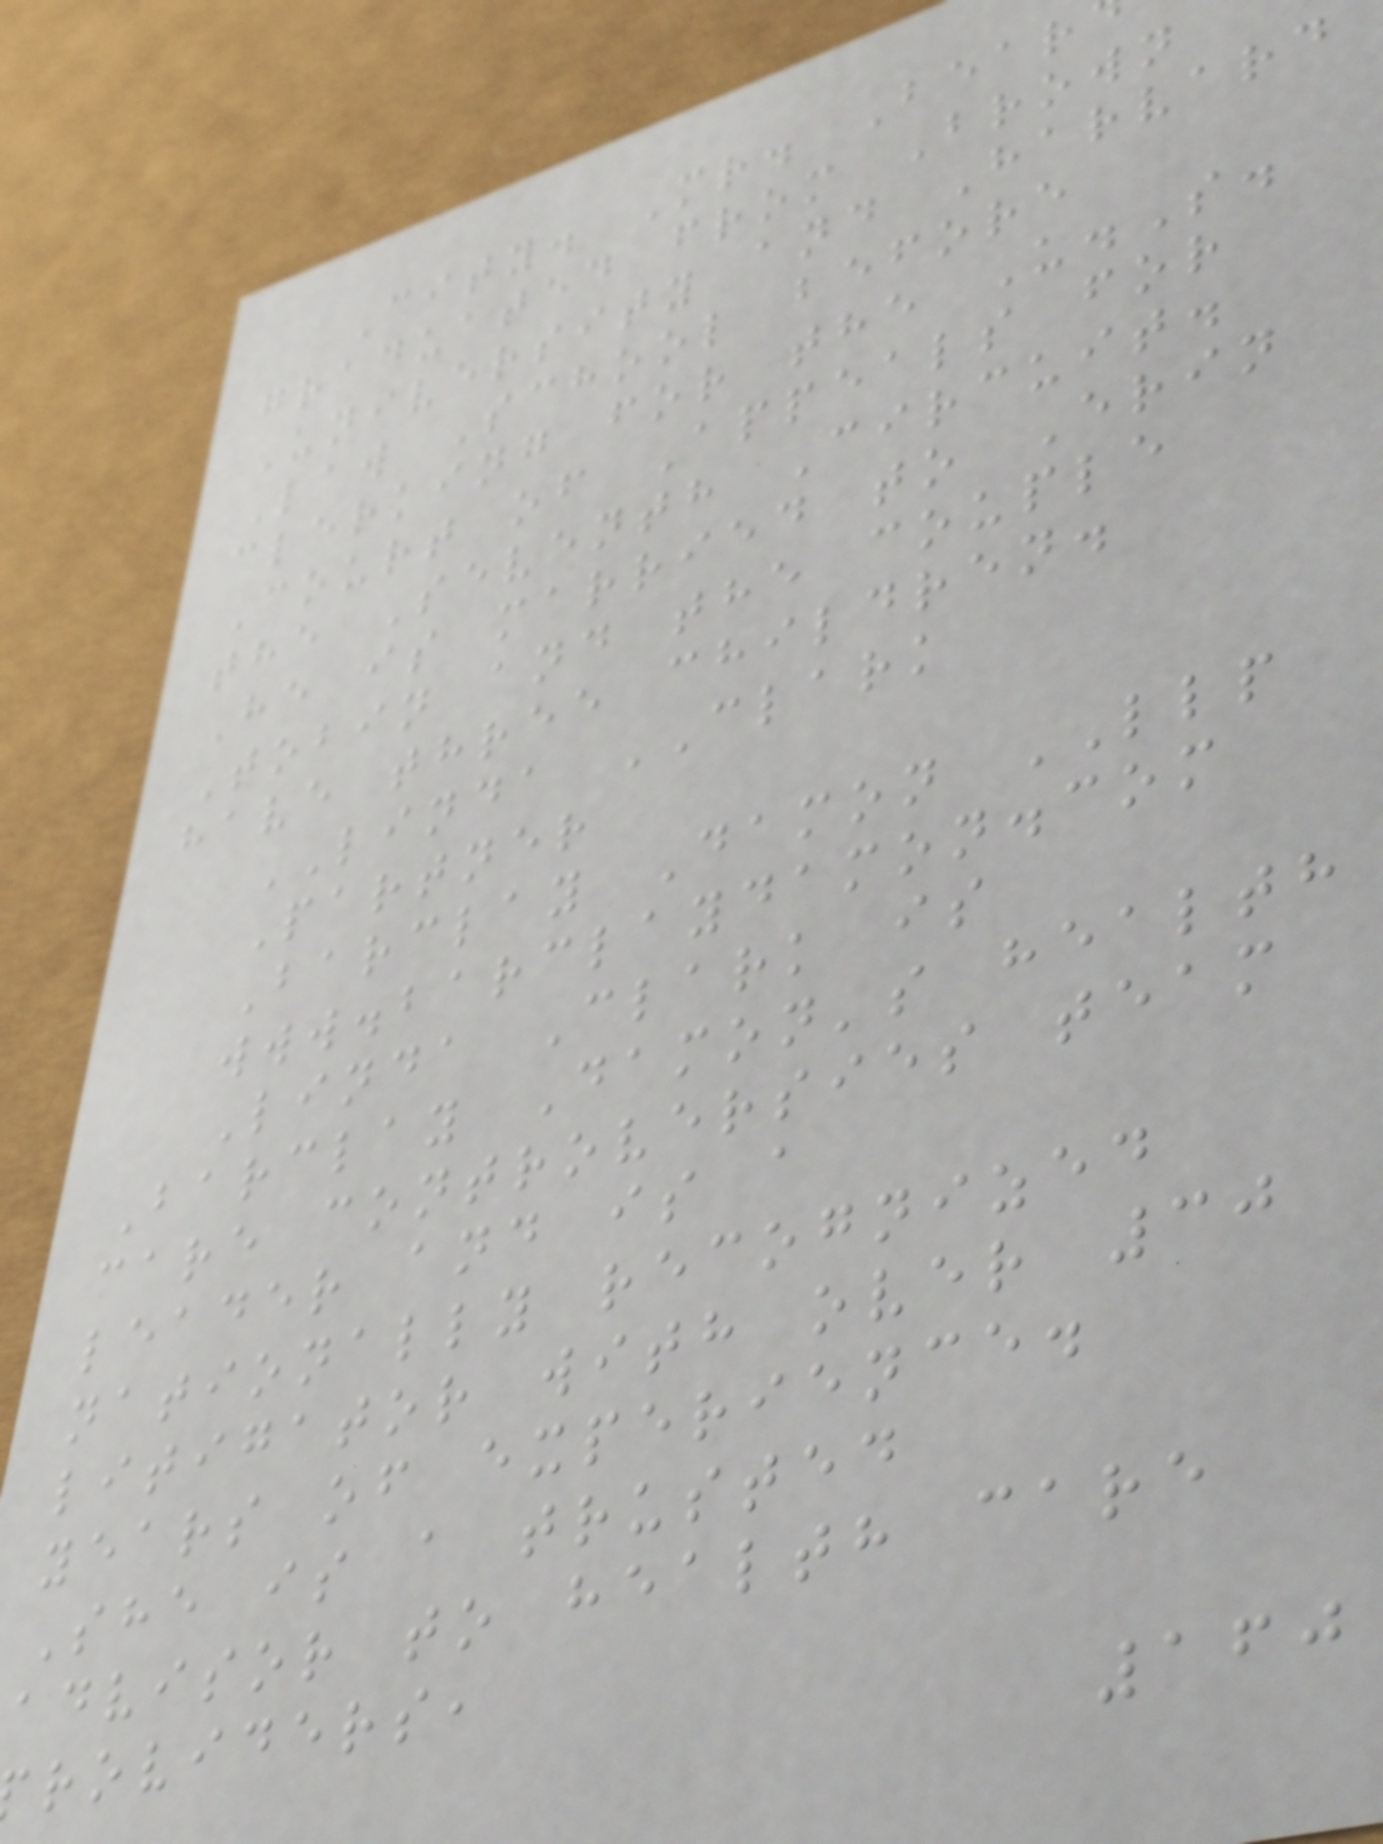City. Mr. Bear
graduated from Brown
University and Harvard
Law School before
clerking for the U.S.
Court of Appeals for
the Seventh Circuit.
He is married to Erin
Tobin and the couple
have three children.
LINDA CLARK
Partner
Barclay Damon LLP
www.barclaydamon.com
Linda Clark is
Barclay Damon's health
care controversies team
leader and is a
nationally recognized
litigator with over 30
years of experience.
She is a trusted
advisor to health care
roviders,
160
